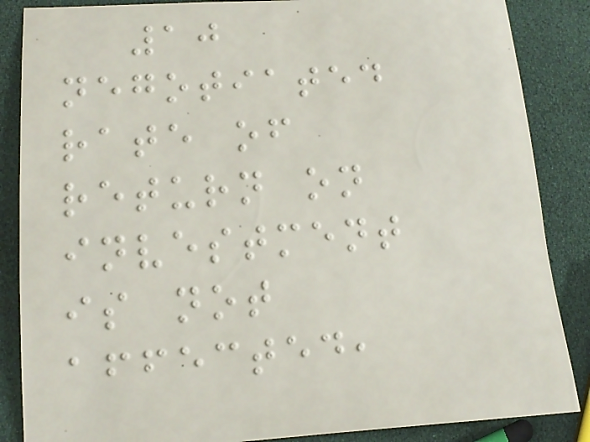10
negotiated
rate of
return on
investment
is not
affected,
